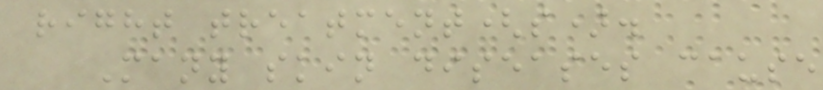right treatment(s).
Many skin diseases cause
